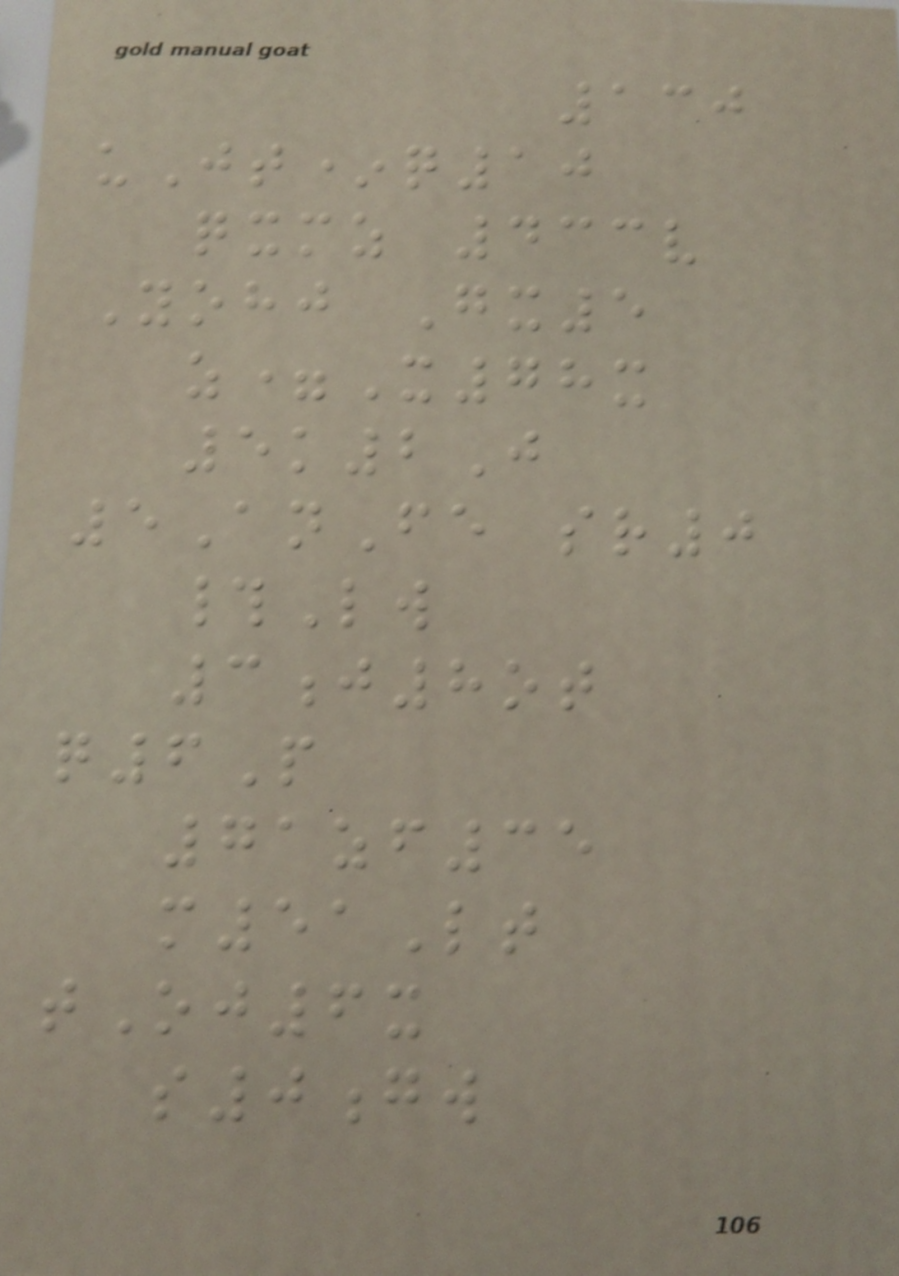130
uJt*q10
qxmz 433v
Yohj Gx5
z=X78x
5k2J
5AnFe sr0
#Lw
3j8ot
q6P
71zf35
m51Lt
tOj6x
s0gw
